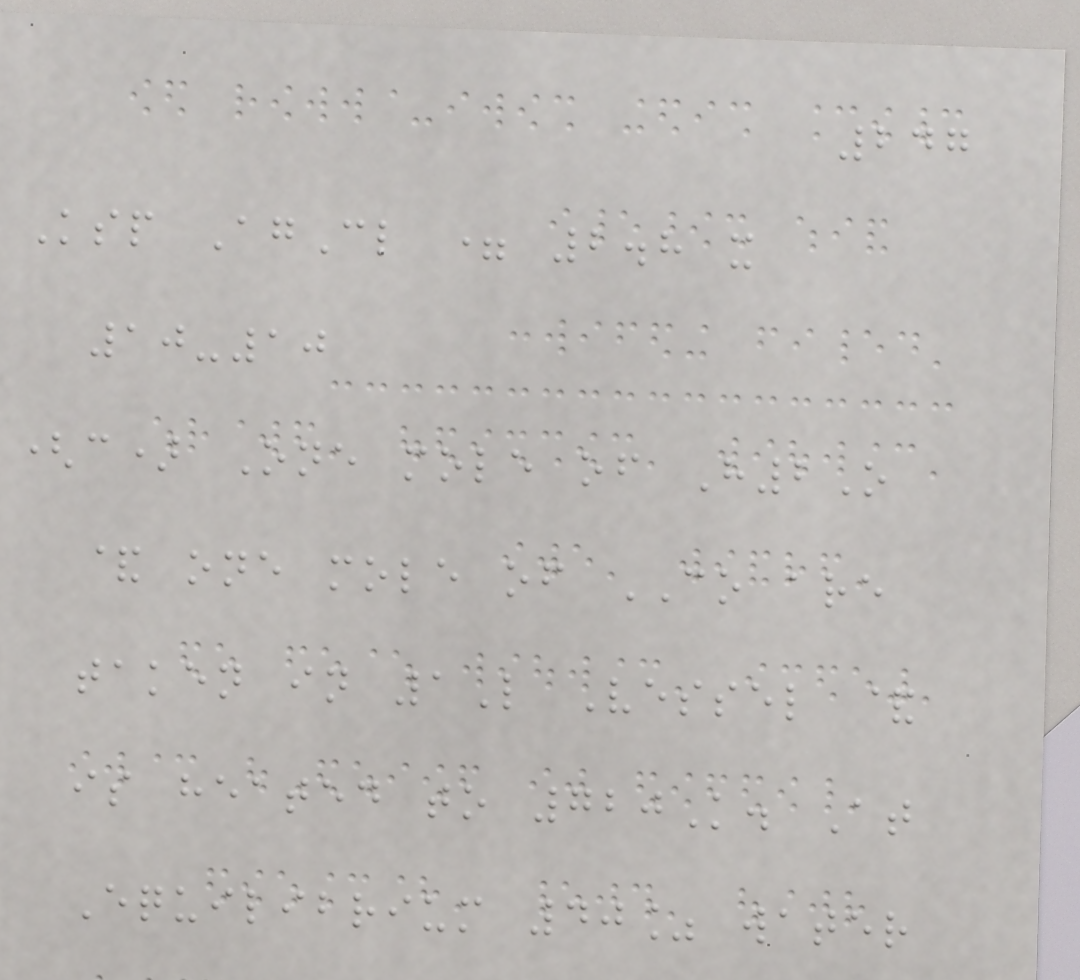247
Ksp AgCl = 2.8 x
10-10
(c) One mole of H2O
& one mole of CO are
taken in 1L Vessel &
is heated to 720K. At
Equilibrium 40% water
